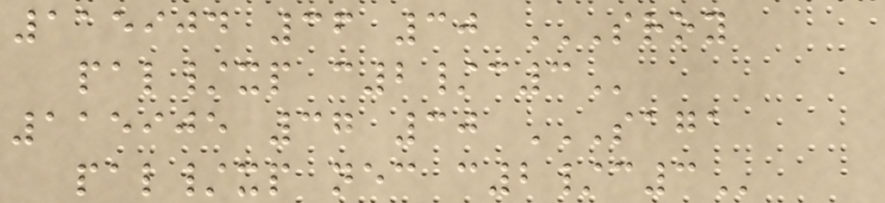115904 36 30 SROY
PAL/XP C2/C3
115905 37 30 SAGA
PAL/XP NEC C2/C3
